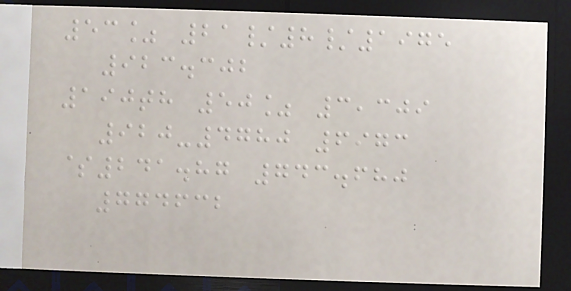53% 21/8/1975
923.302
190th 50% 3,309
920-4780 6973
$241.87 743.680
774632
